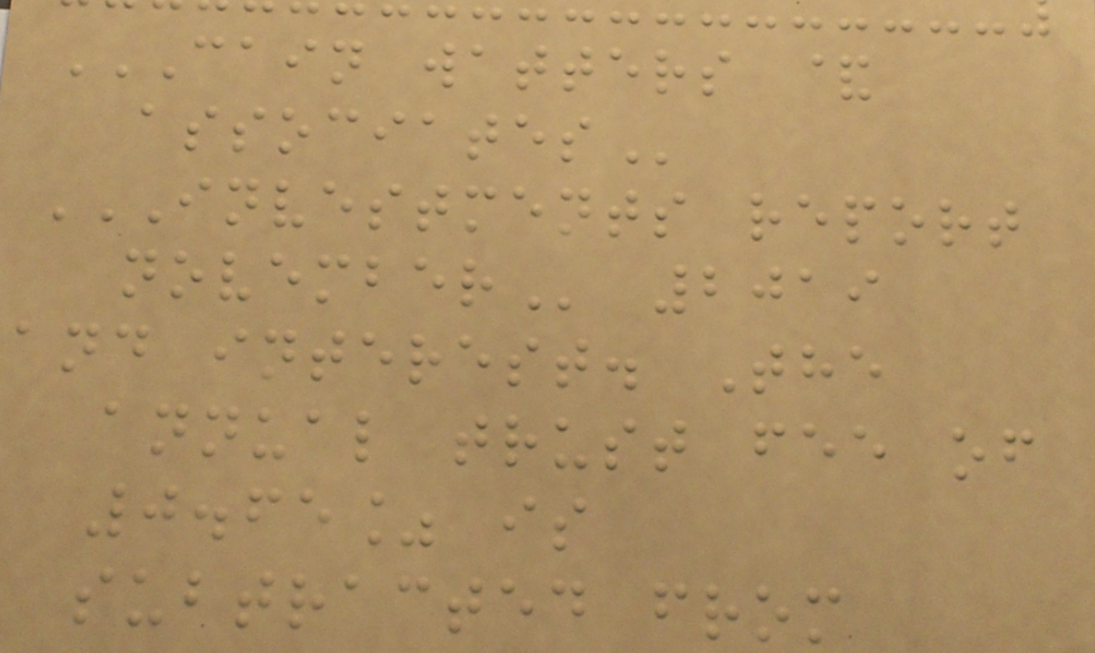CAIN WATTERS &
ASSOCIATES
INVESTMENTS REPORT
NOVEMBER 2019
and interest. The
annual trust fee of
0.65% is
subtracted from
